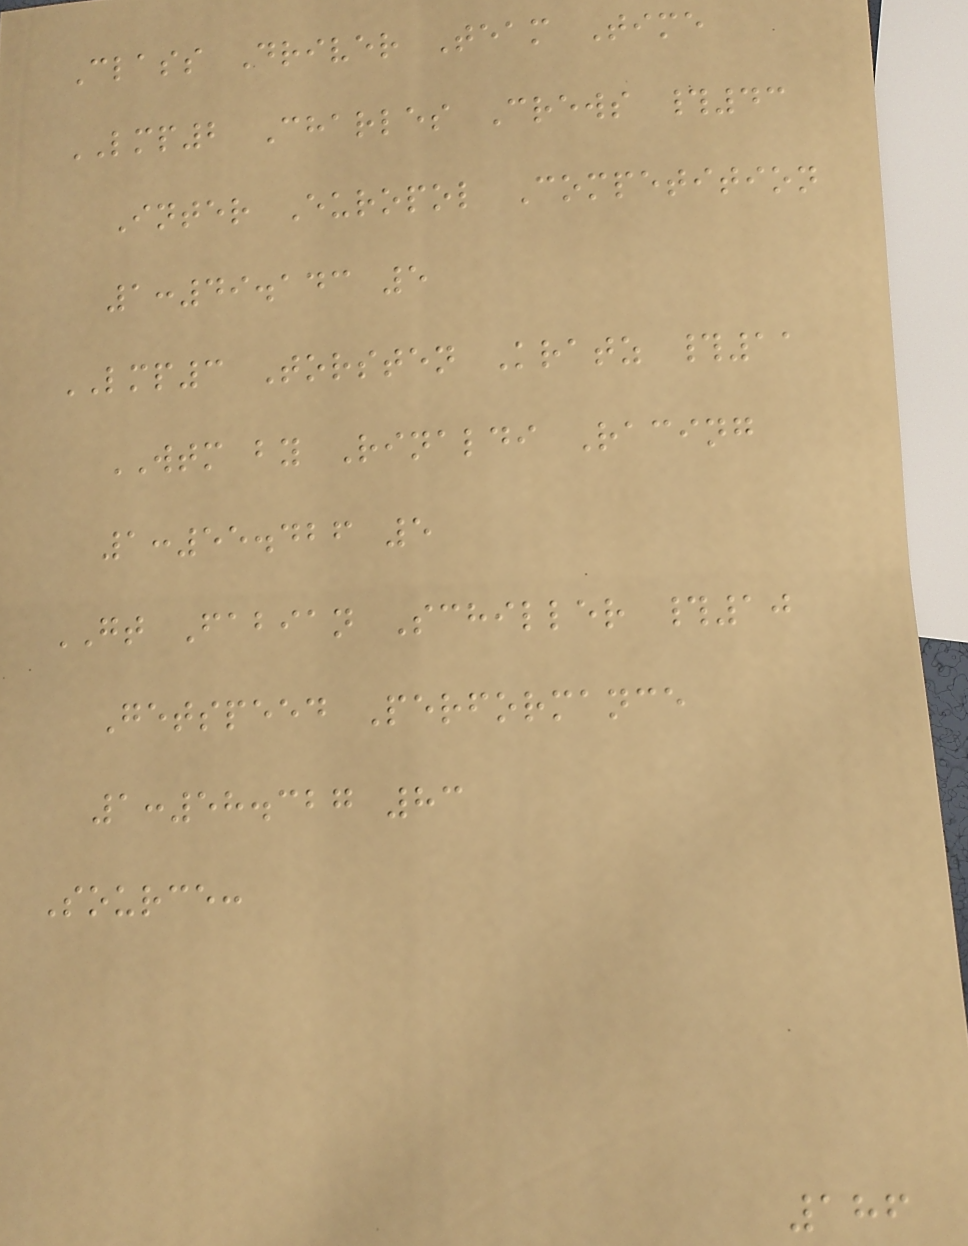Class Driver Team Time
LMP2 Charles Crews #43
Inter Europol Competition
1:49.143 5
LMP3 Torsten Kratz #11
WTM by Rinaldi Racing
1:55.426 5
GT Fabian Schiller #10
Getspeed Performance
1:58.327 83
Source:
186
